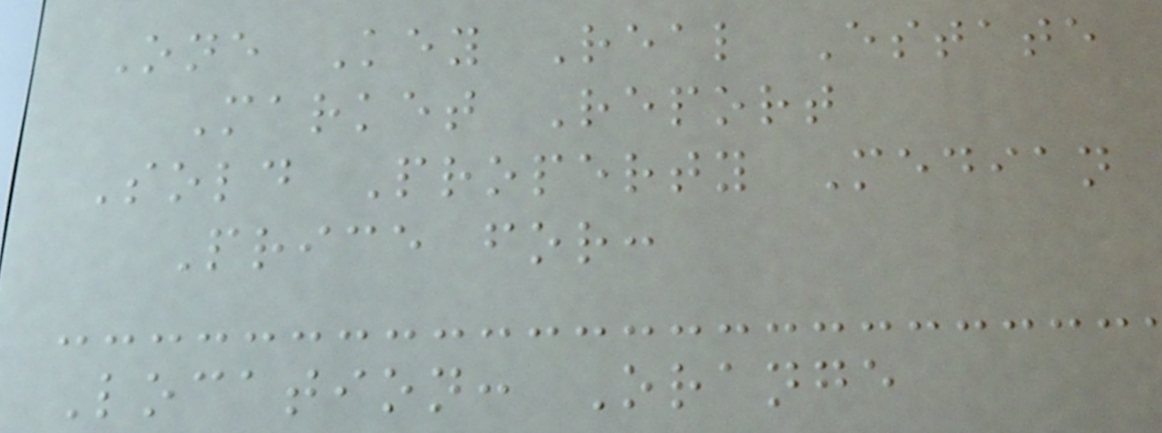One Key Real Estate
Market Report
Sold Property Median
Price for:
Location: Orange
